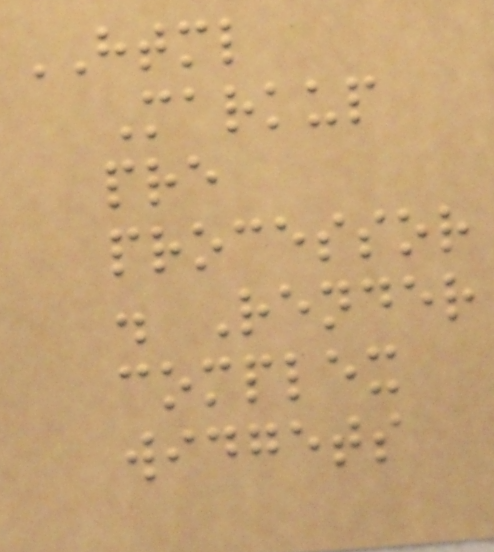HTML
Markup
pre
processor
. Render
complex
widgets
